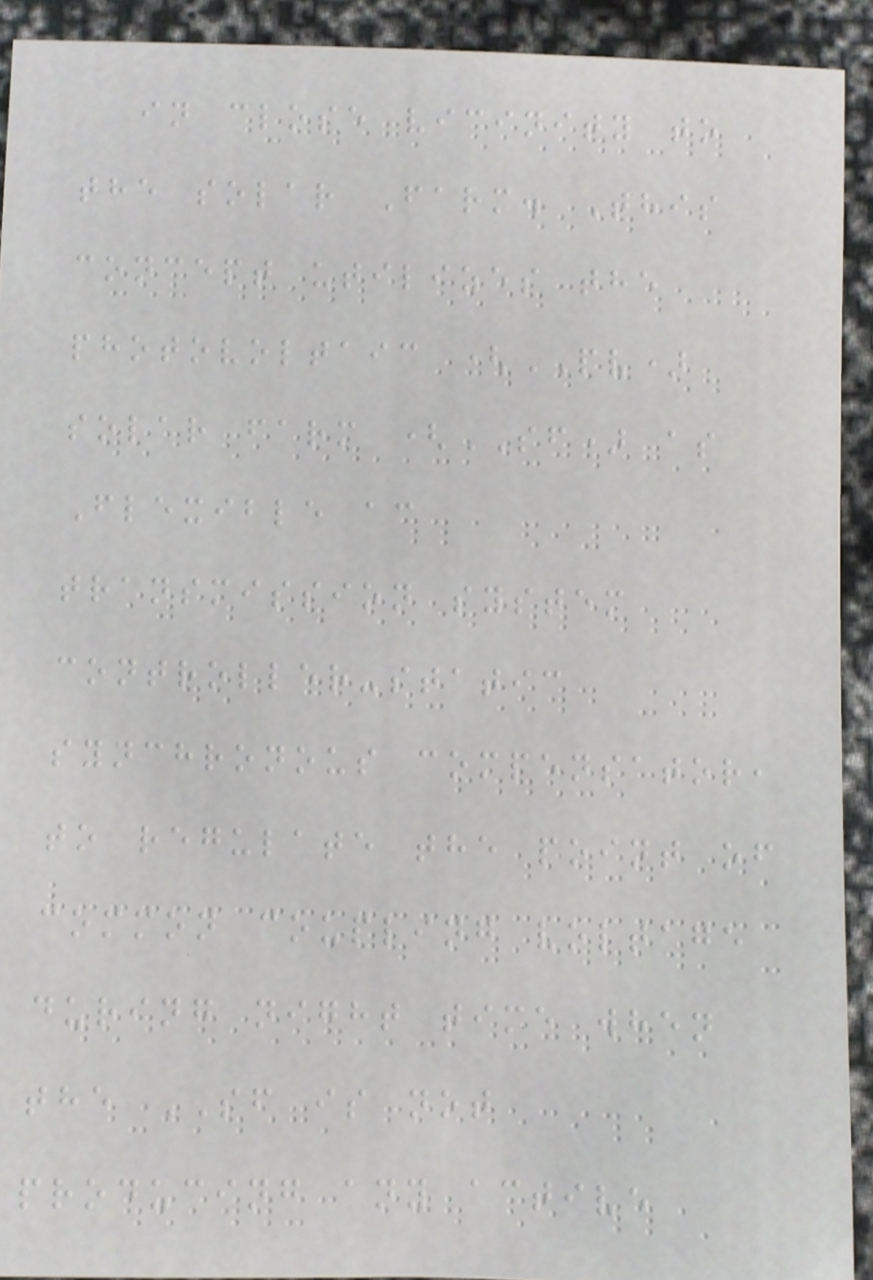in close vicinity to
the solar Farm. This
concept utilizes the
photovoltaic (PV)
solar farm (SF) as
Flexible ac
transmission system
controller-static
synchronous compensator,
to regulate the point of
common coupling voltage
during night time when
the SF is not
producing any active
